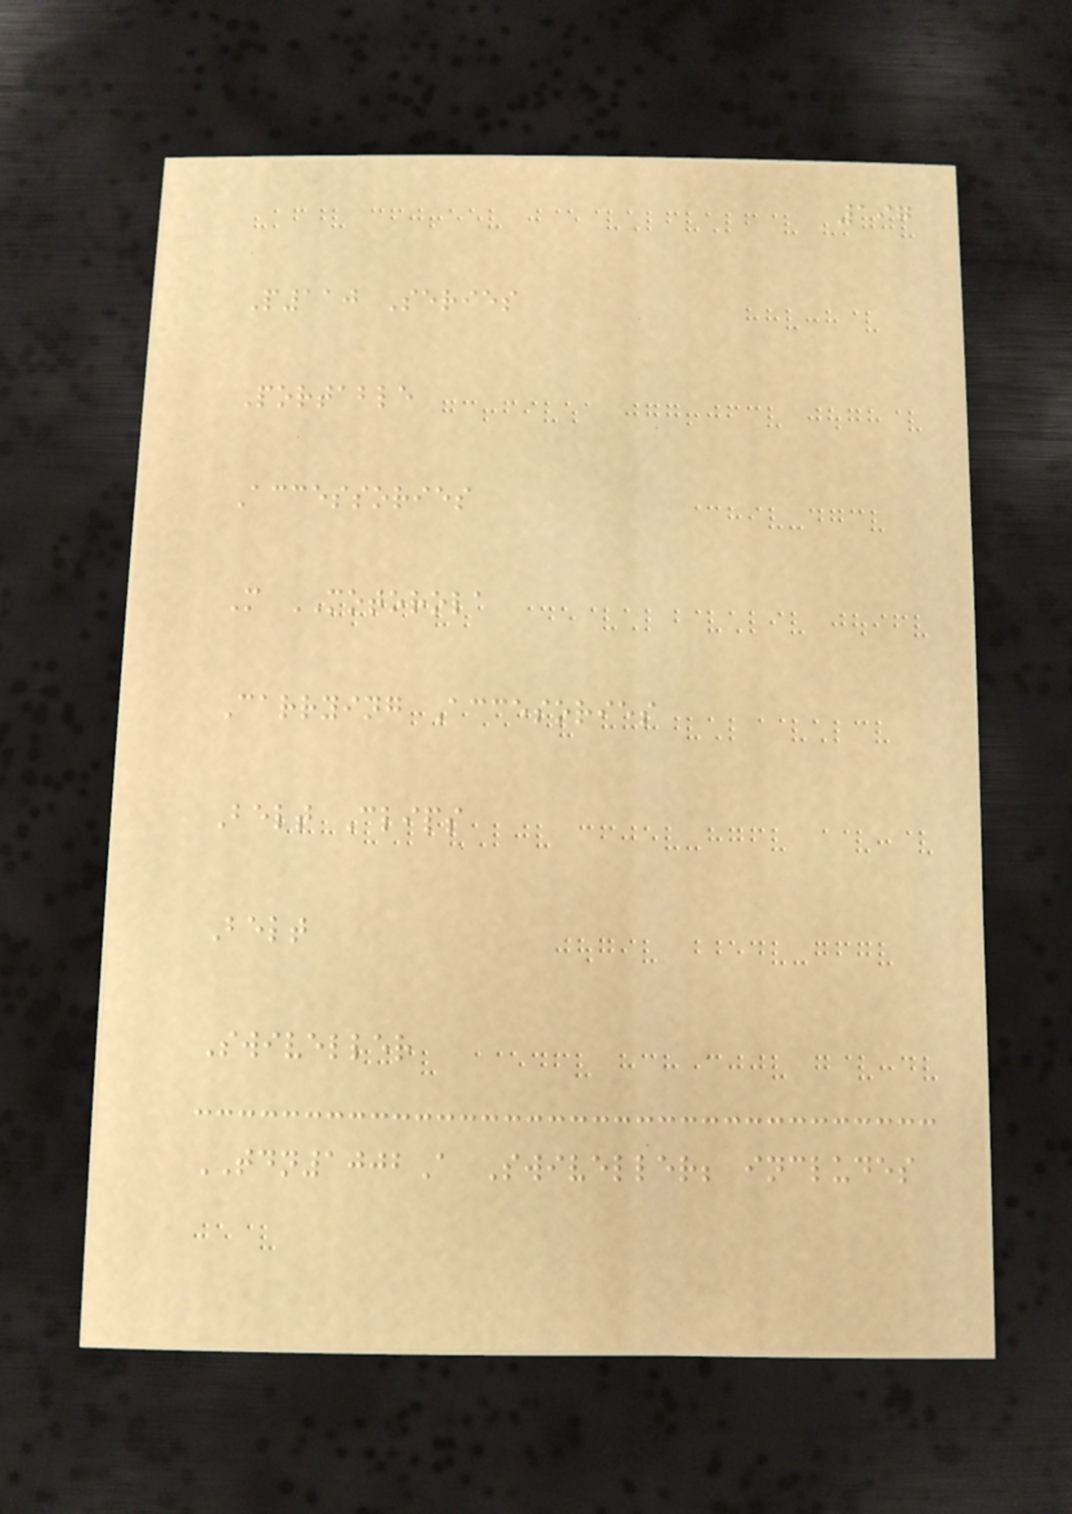197
P110 Series
Portable
Accessories
M MOTOROLA
Carrying Accesories
Belt Clips
Belt
Swiveller
TDN1002A Swiveller; includes
